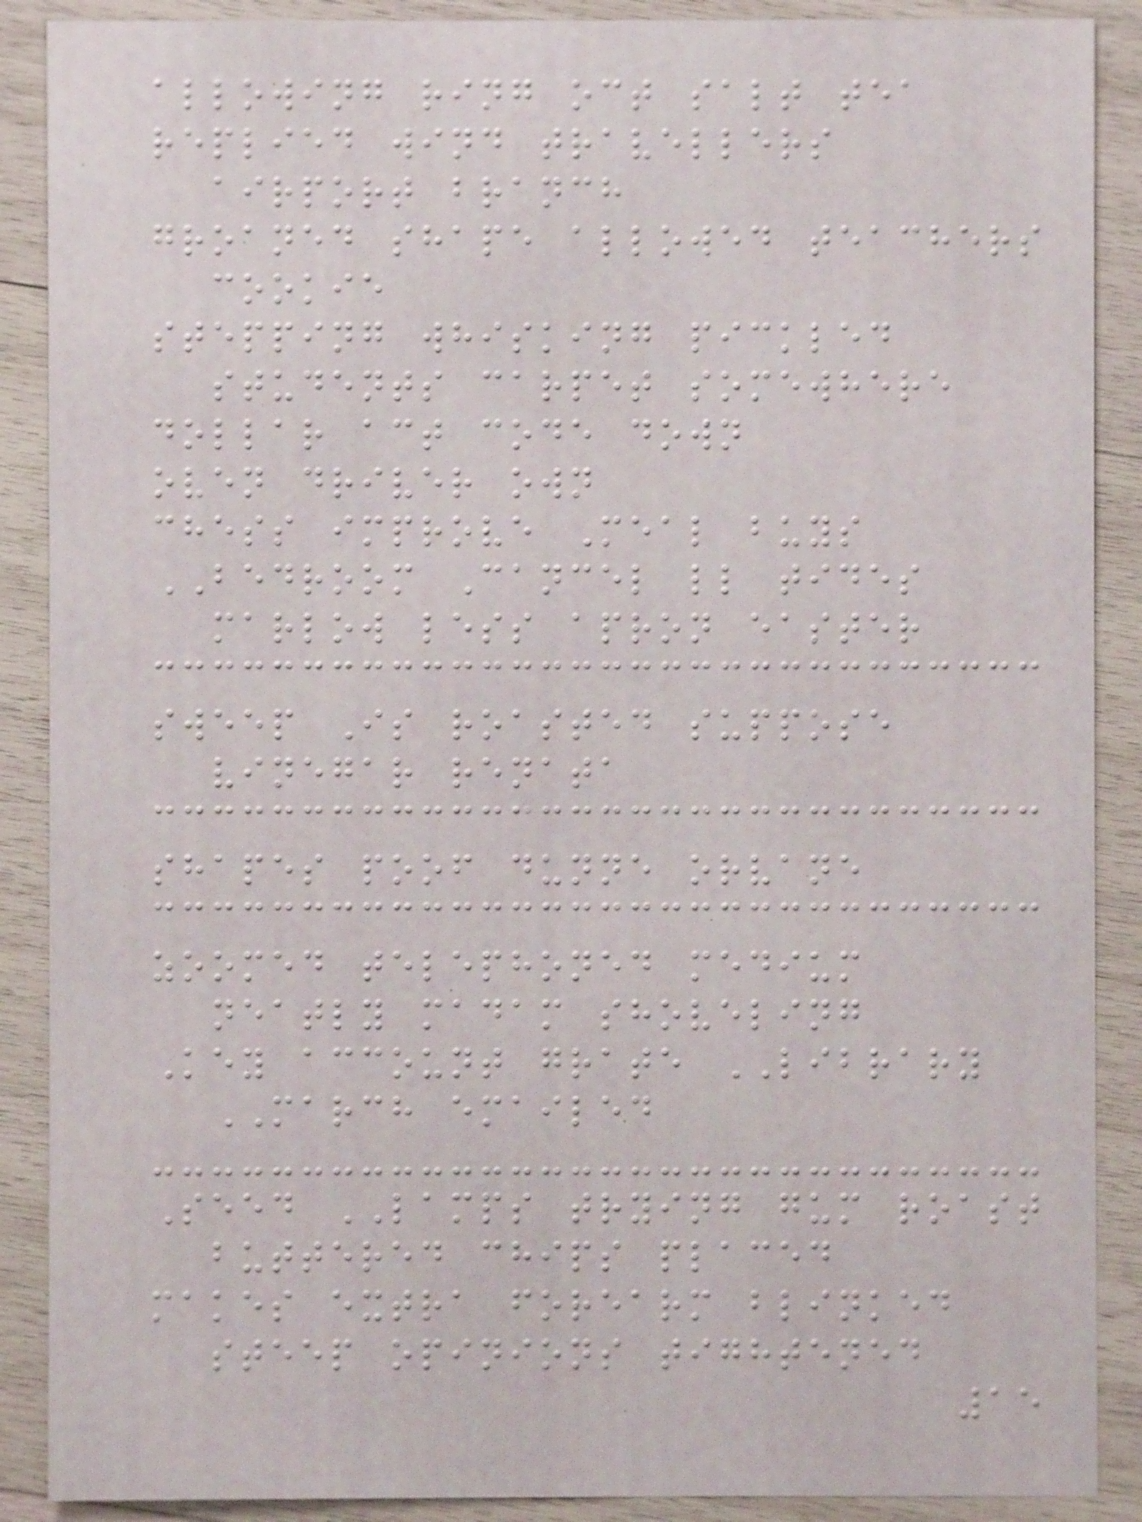allowing ring oct salt tea
replied wind travellers
airport branch
groaned shape allowed teachers
cookie
stepping whisking pickled
students carpet somewhere
dollar act code down
oven driver own
chess improve Meal buys
BEDROOM Cancel ll tides
marlow less apron easter
sweep Is roasted suppose
vinegar renata
shapes poof dunne orvane
zoomed telephoned medium
neatly madam shoveling
Key account grate LIBRARY
MARCH emailed
Seed LAMPS trying gum roast
buttered chips placed
makes extra forearm blinked
steep opinions tightened
15
